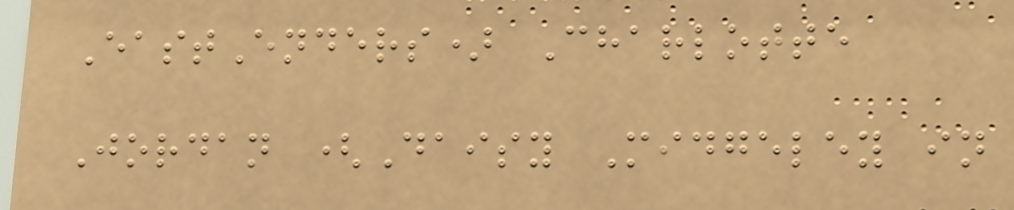EastEnders) Charlotte
Jordan (Daisy Midgeley in
